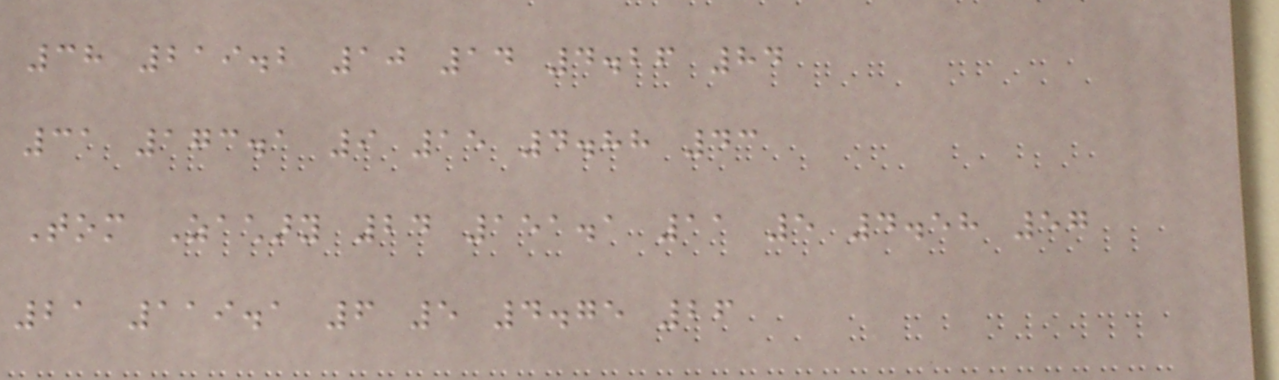38 219.2 10 14 4.26 84
31 173.1 9 15 4.88 43
Tom Zachary 24 151.1 11 5 4.58 57
21 119.1 6 5 4.75 26
